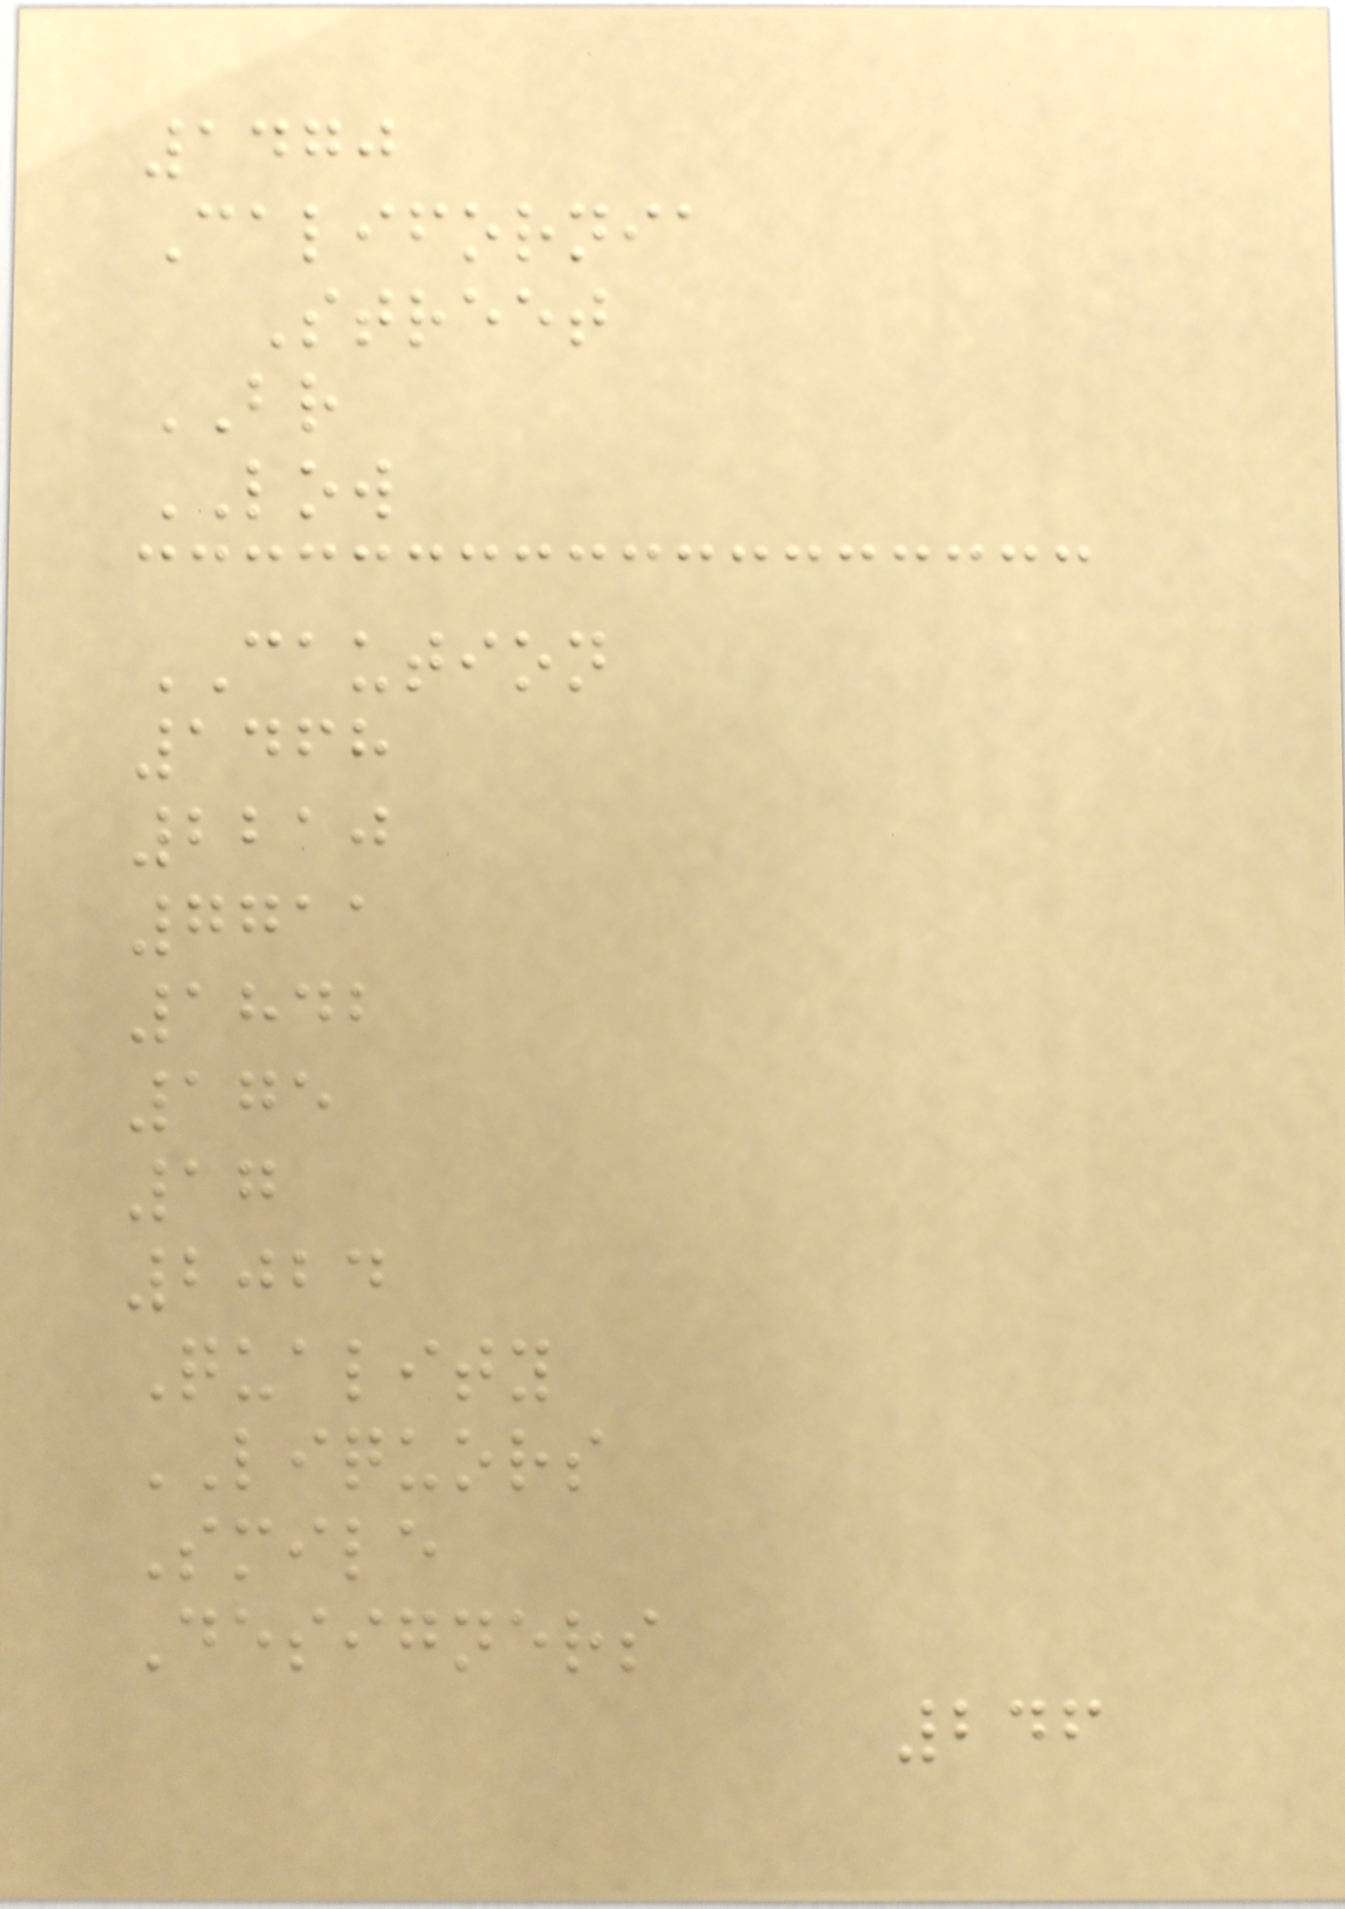1470
California
Street
BR
LOW
CAUTION
1468
2210
7711
1842
175
17
2024
Quality
LIQUORS
Smile
Designers
246
